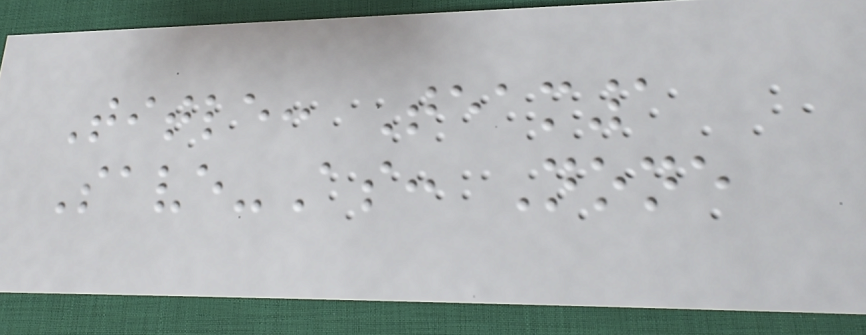Title: Team1
Save-As: None
